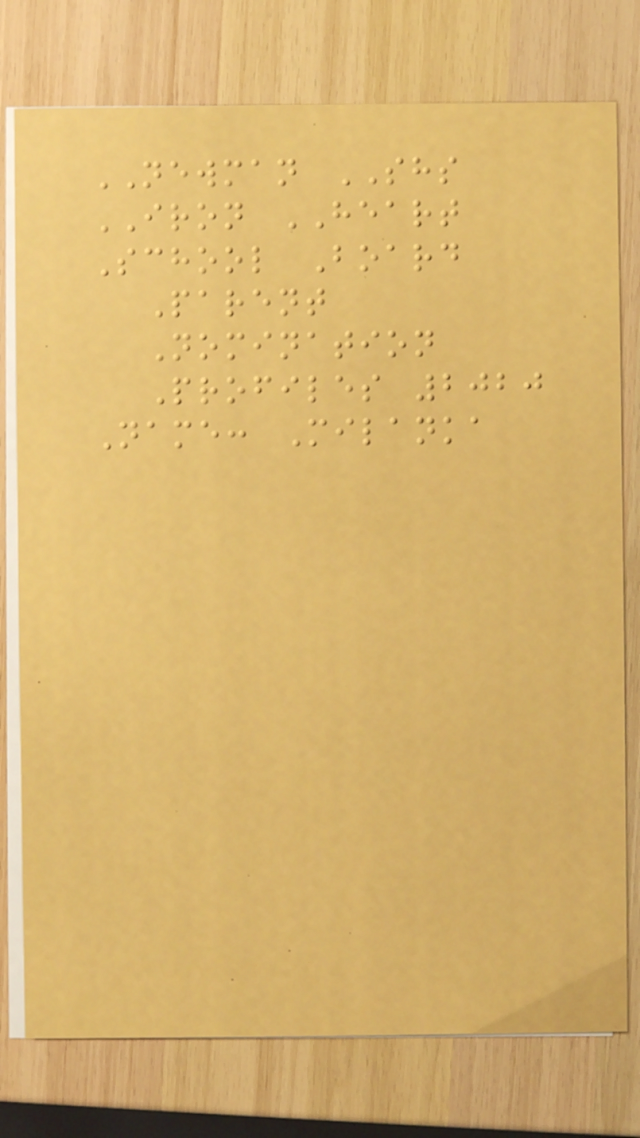NEWMAN SHS
IRON HEART
School Board
Parent
Nomination
Profiles 2020
Name: Milanka
